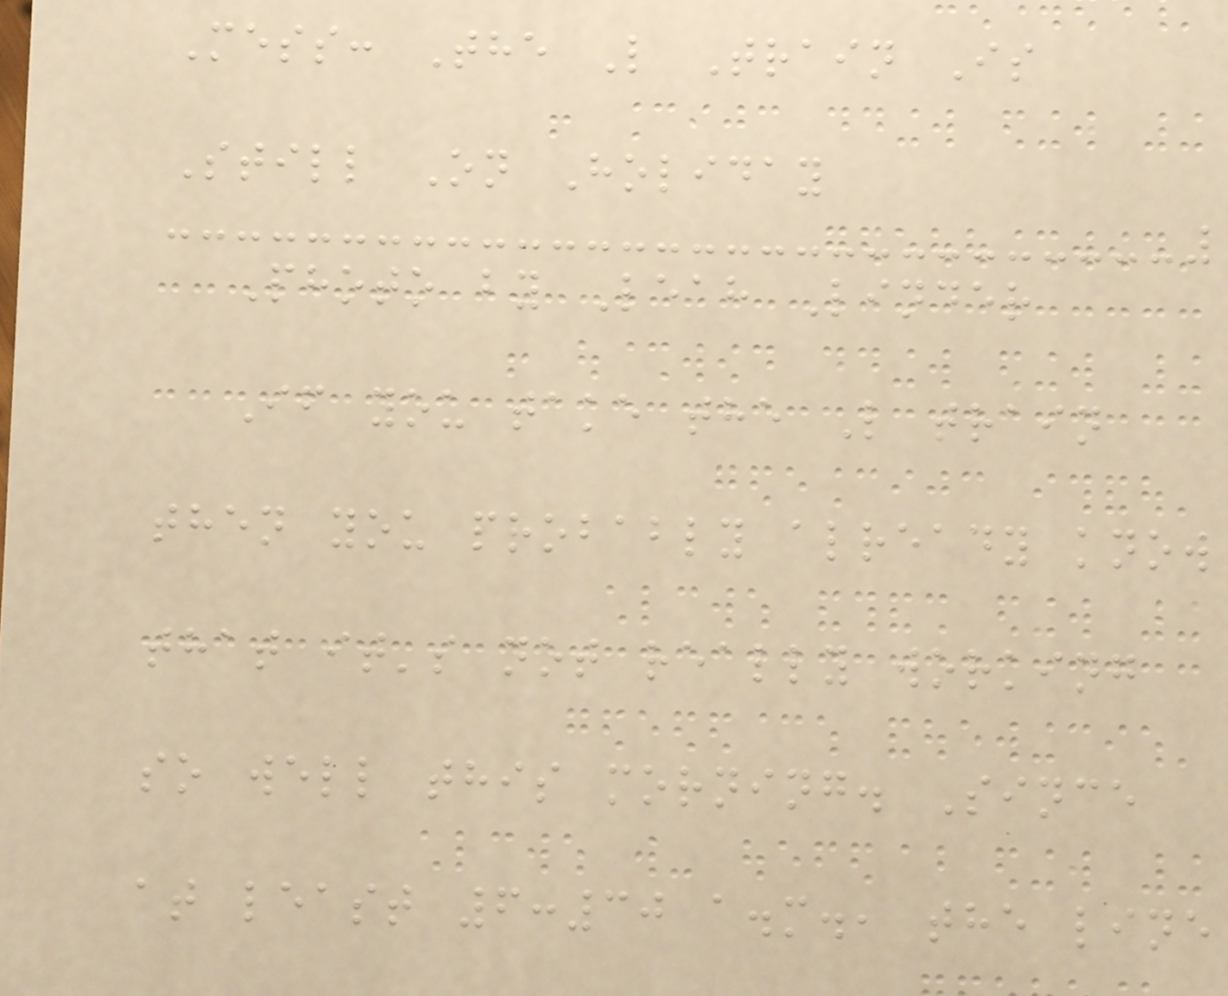Mess: The L Train Is
Still On Holiday
Photo by Leah Linder
If you take the L train
then you probably already know
that it's not really working
so well this morning. Since
at least 6:30 a.m., the line
